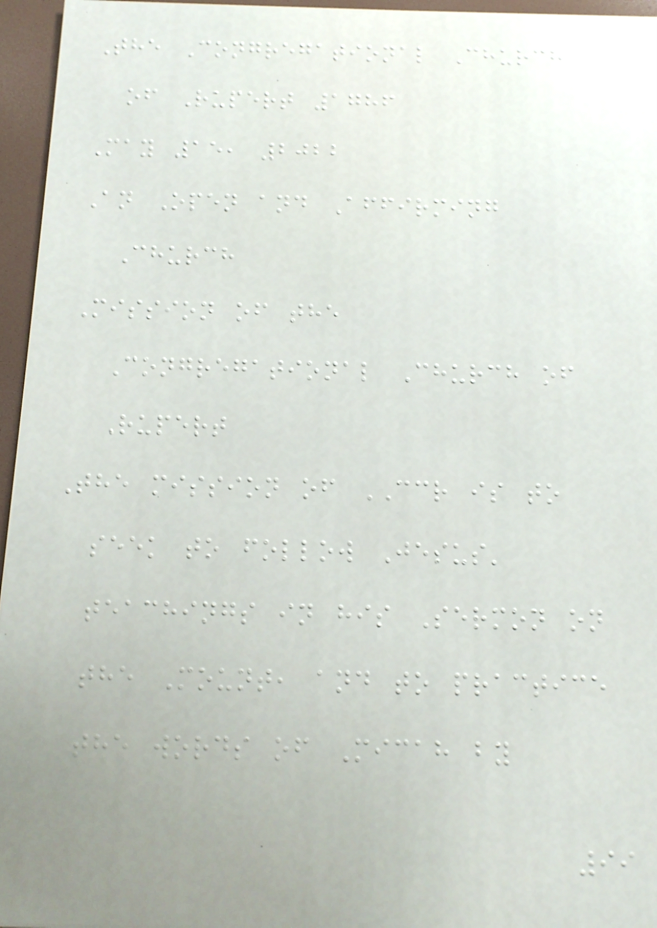The Congregational Church
of Rupert 1786
May 15, 2022
An Open and Affirming
Church
Mission of the
Congregational Church of
Rupert
The mission of CCR is to
seek to follow Jesus'
teachings in his Sermon on
the Mount, and to practice
the words of Micah by
99
